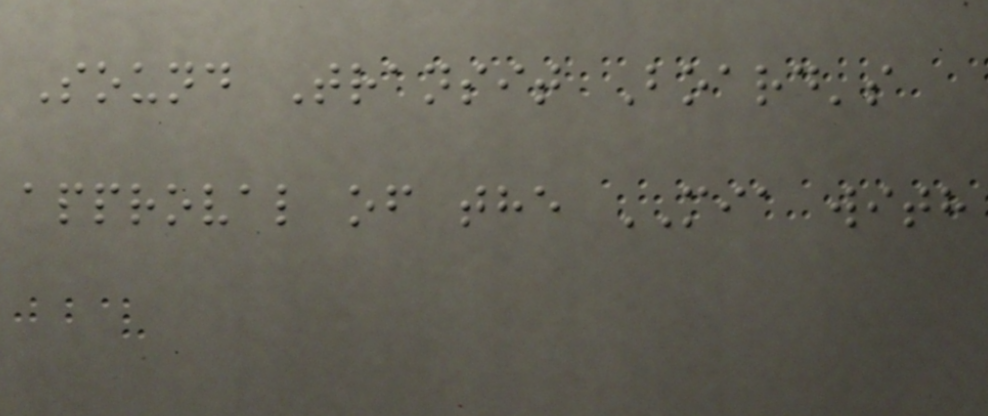Sound Transit Board's
approval of the MIA with
